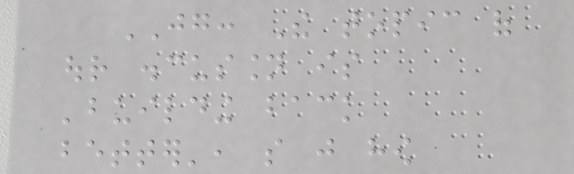JG: The topic of
our discussion is
'building back
better', so just how
